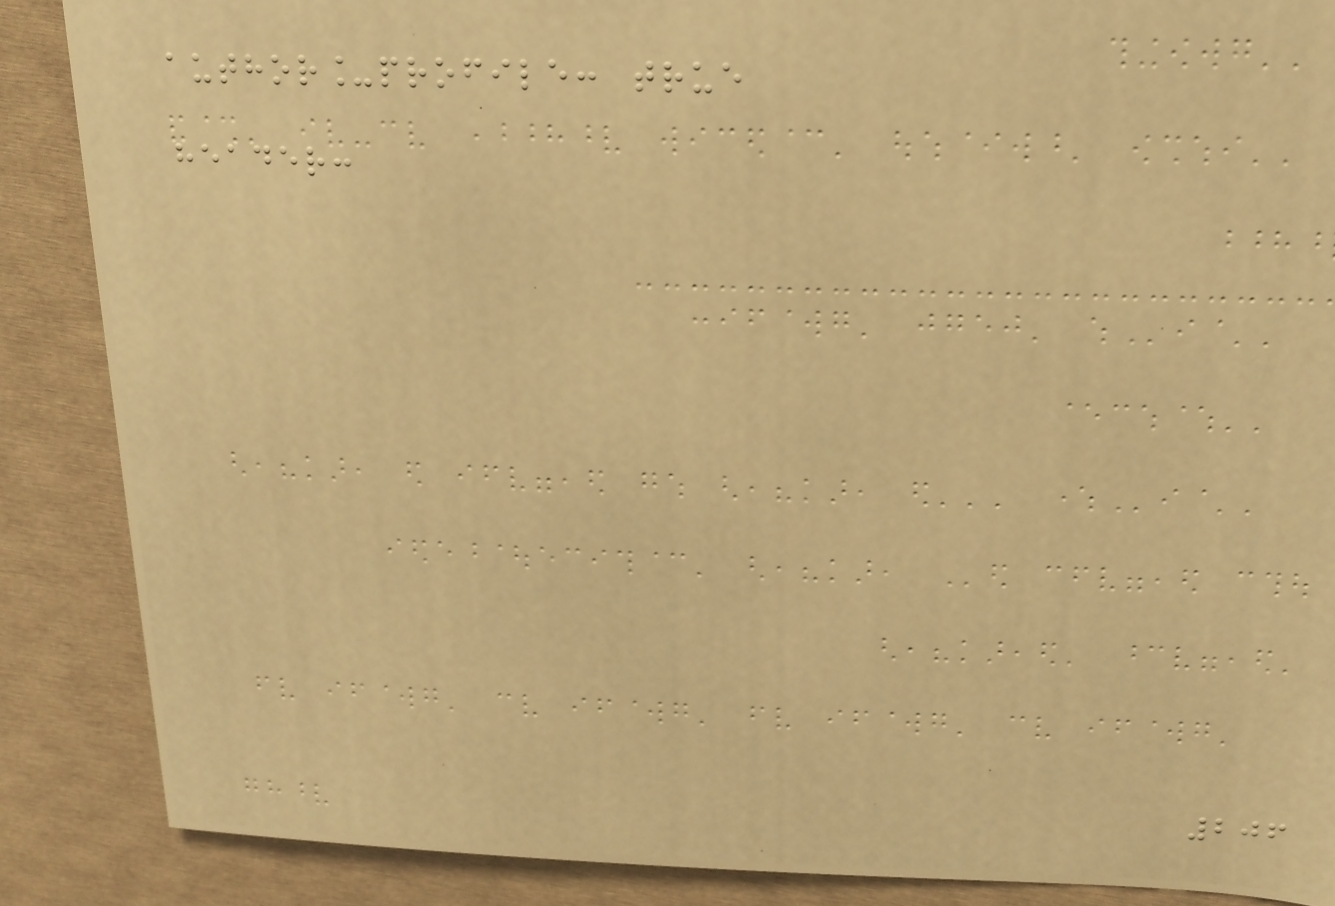author_profile: true
header:
206
